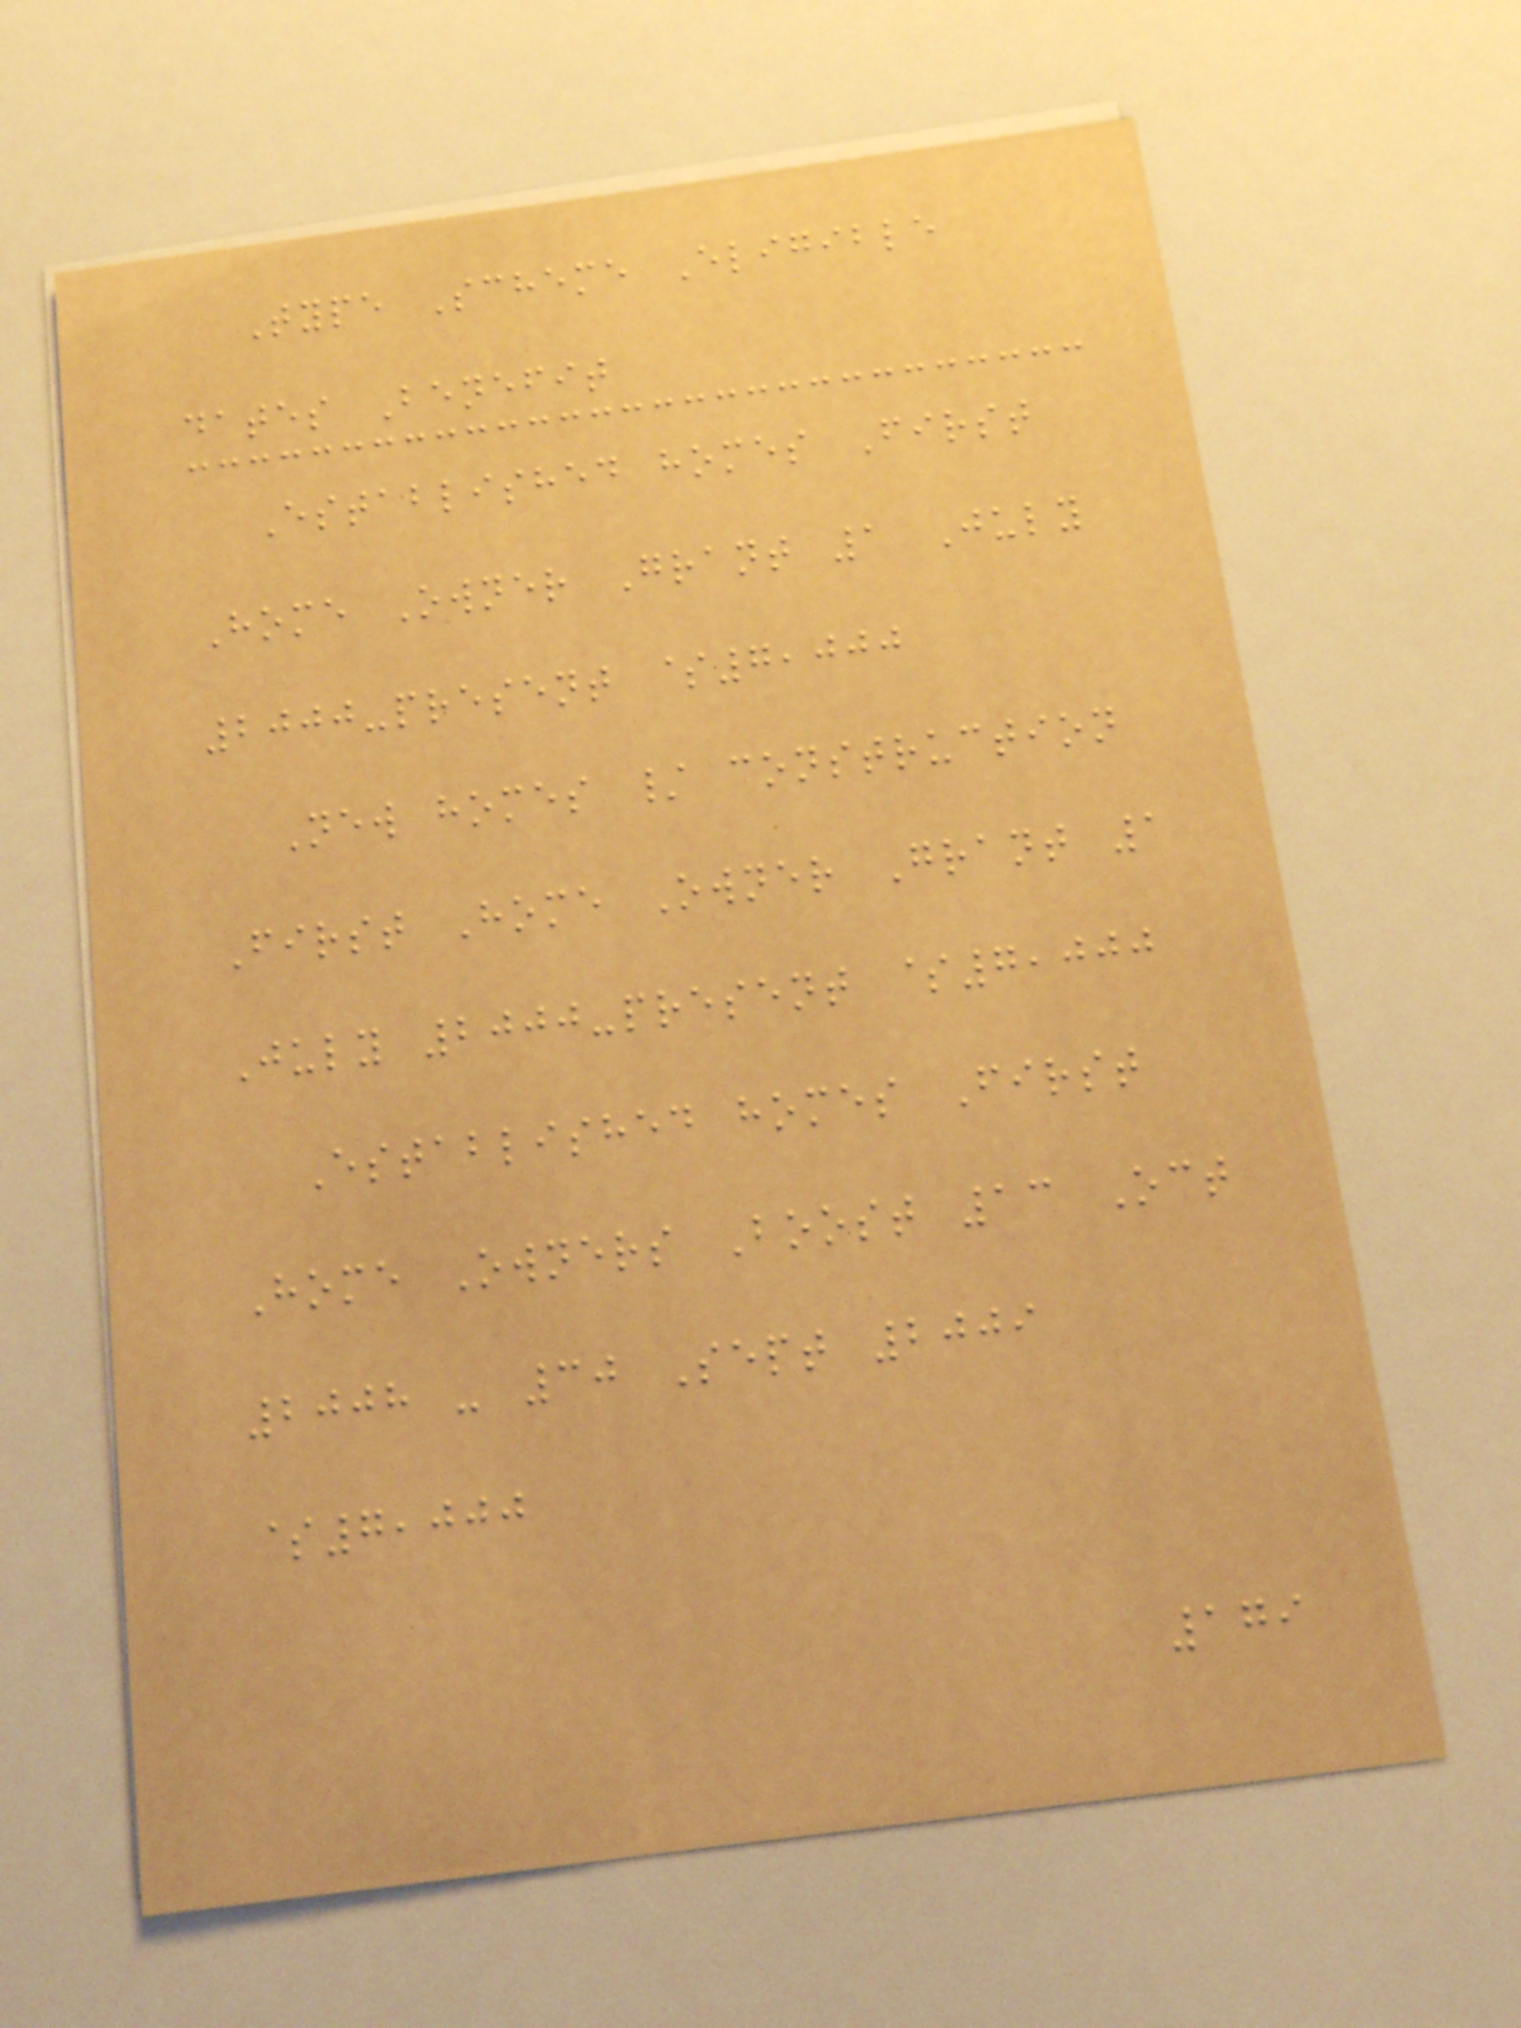Type Scheme Eligible
dates Benefit
Established homes First
Home Owner Grant 1 July
2000-present $7,000
New homes / construction
First Home Owner Grant 1
July 2000-present $7,000
Established homes First
Home Owners Boost 13 Oct
2008 - 30 Sept 2009
$7,000
179
